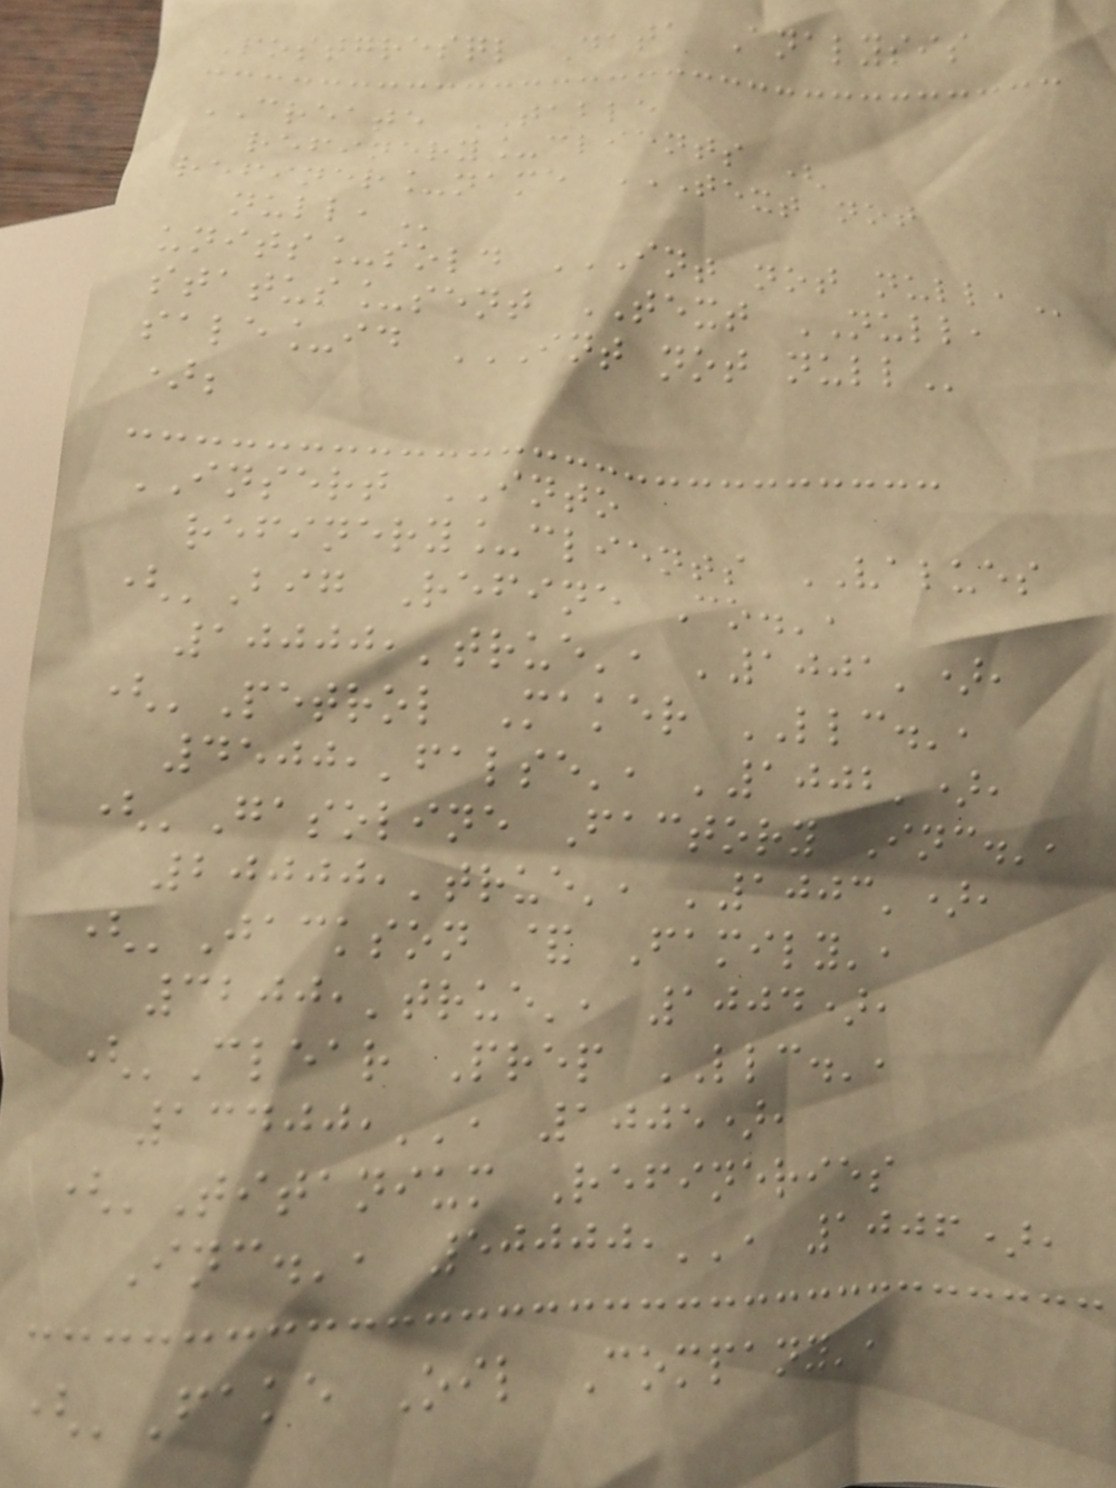Postgresql Data Analysis
CREATE TABLE
refinery_clients (
refiner_name TEXT NOT
NULL,
units_sold INT NOT NULL,
status_sent TEXT NULL,
sale_id INT NOT NULL
);
INSERT INTO
refinery_clients VALUES
('Big Refine Co.',
10000,'true', '1001'),
('Petrol Maker LLC.',
4500,'false', '1002'),
('Gasoline Factory Inc.',
20000,'true', '1003'),
('Jackson & Family',
3200,'true', 1004),
('Clear Prep LLC.',
13400,'', 1005),
('Titanium Refineries
Inc.', 50000,'', 1006),
('Fake Oil Company',
